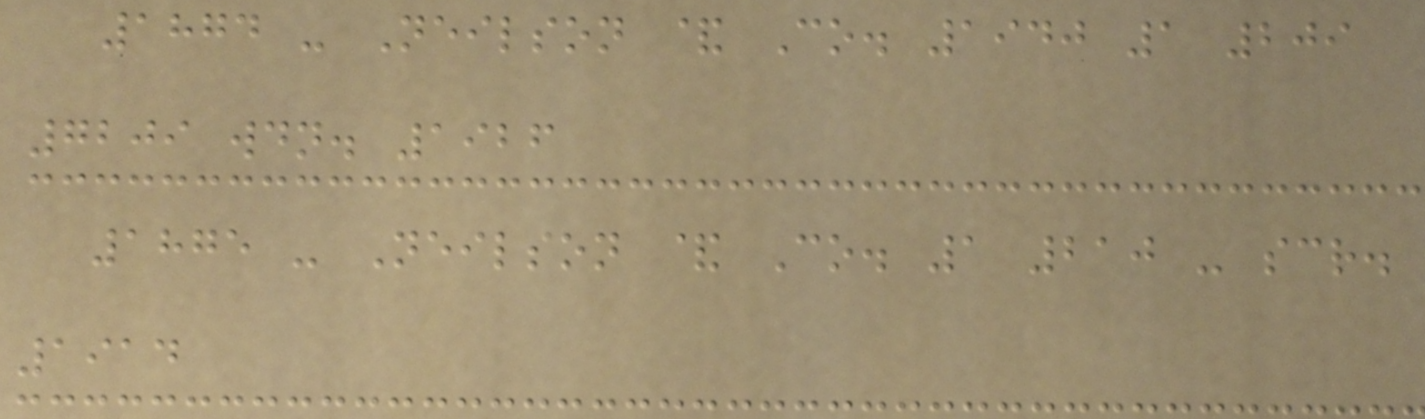1874 - Neilson & Co. 1940 1 209
7209 wdn. 1926
1875 - Neilson & Co. 1 210 - scr.
1914
